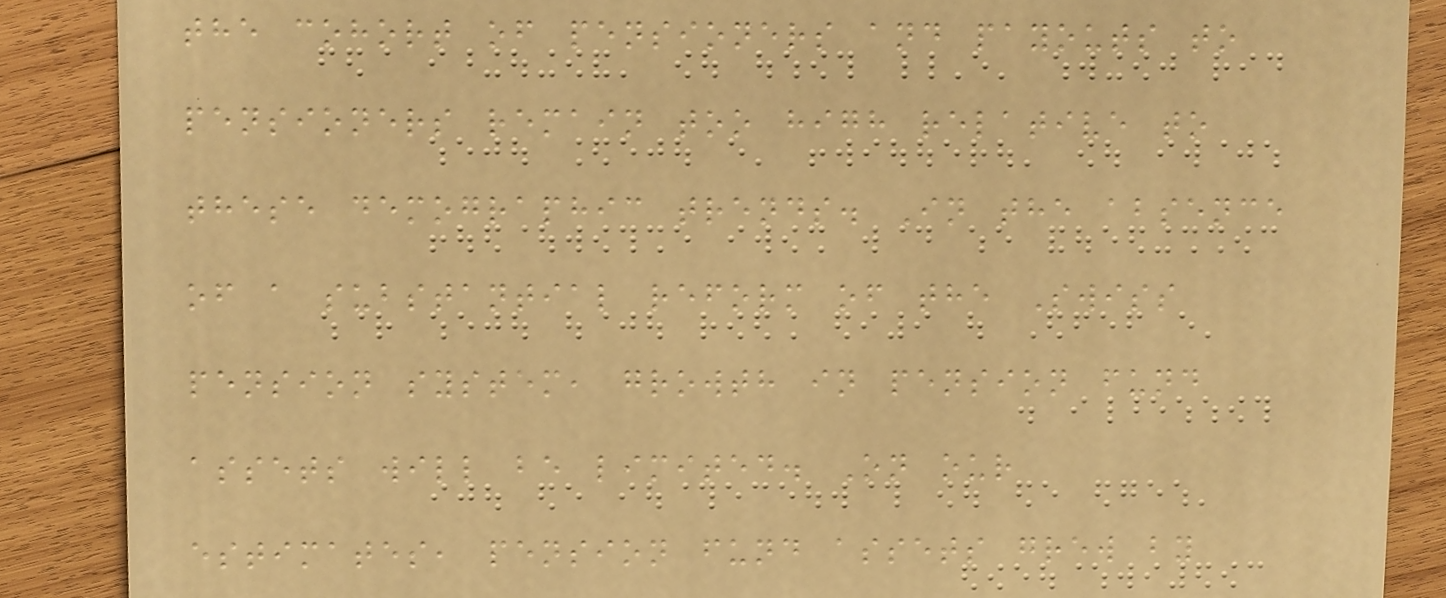the cohort of pensioners and payouts to
pensioners remain too high relative to
these demographic trends. In the absence
of a substantial reform of the Swiss
pension system, growth in pension fund
assets will be limited. On our
estimates, pension fund assets grew by
